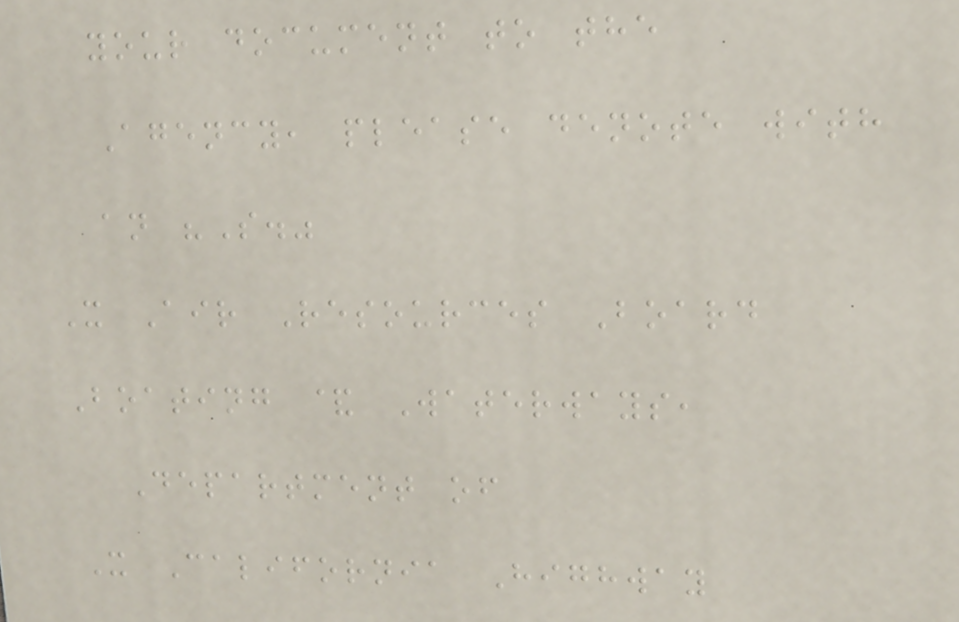your document to the
Agency, please denote with
an "S."
X Air Resources Board
Boating & Waterways,
Department of
X California Highway
